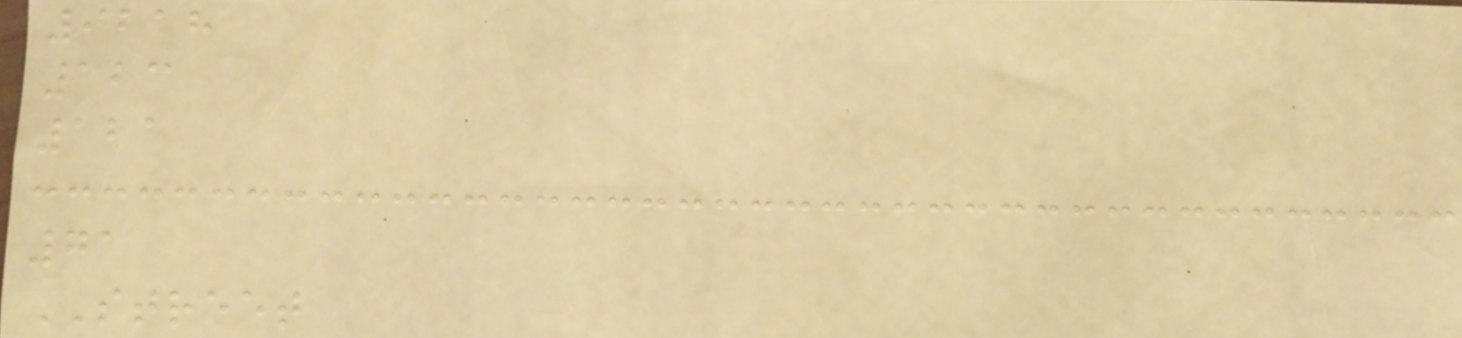9218
123
121
71
STREET
